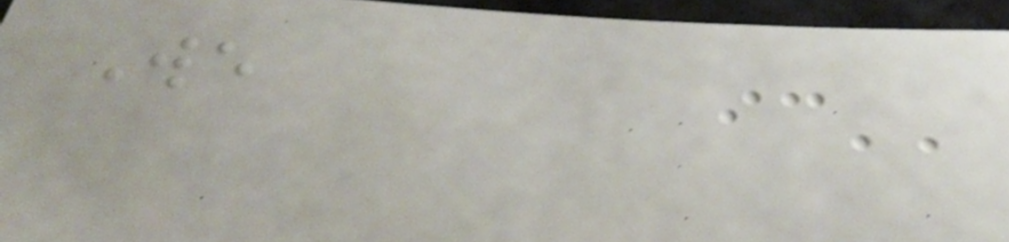We
